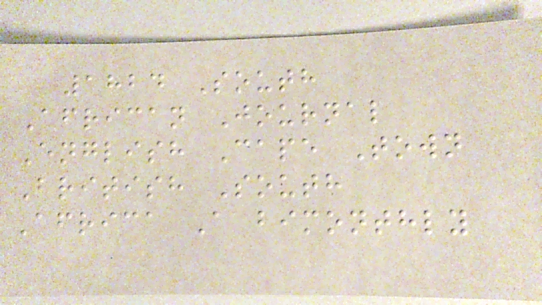1824 South
African Journal
English Cape Town
British South
Africa A bimonthly
